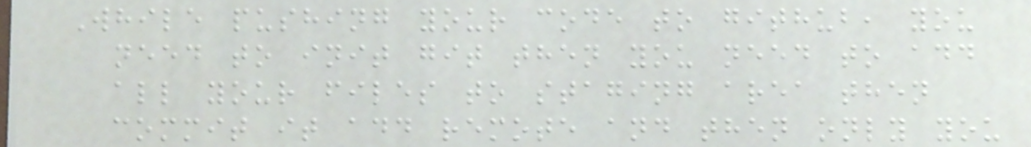While pushing your code to github, you
need to init git then you need to add
all your files to staging area then
commit it add remote and then only you
